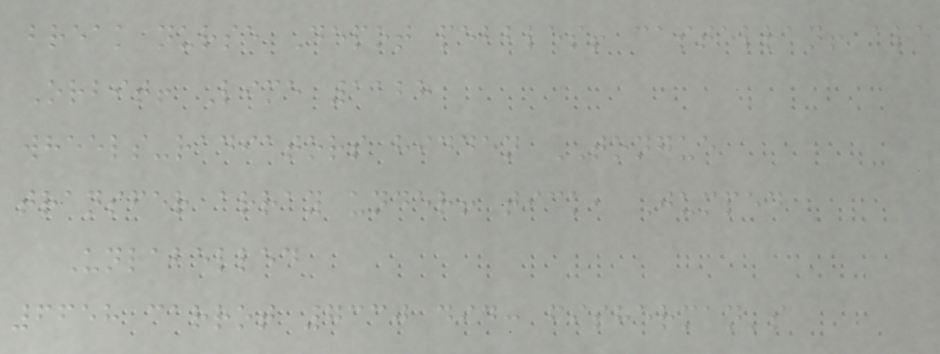break nurse Depot pebbles! castellan! are
Orbit! Lime 1128
wheels-radiators hidden TONGUE
transfer array under! tick, Jumped
Unlabelled
6658 carrot 7330 did: fisherman's
